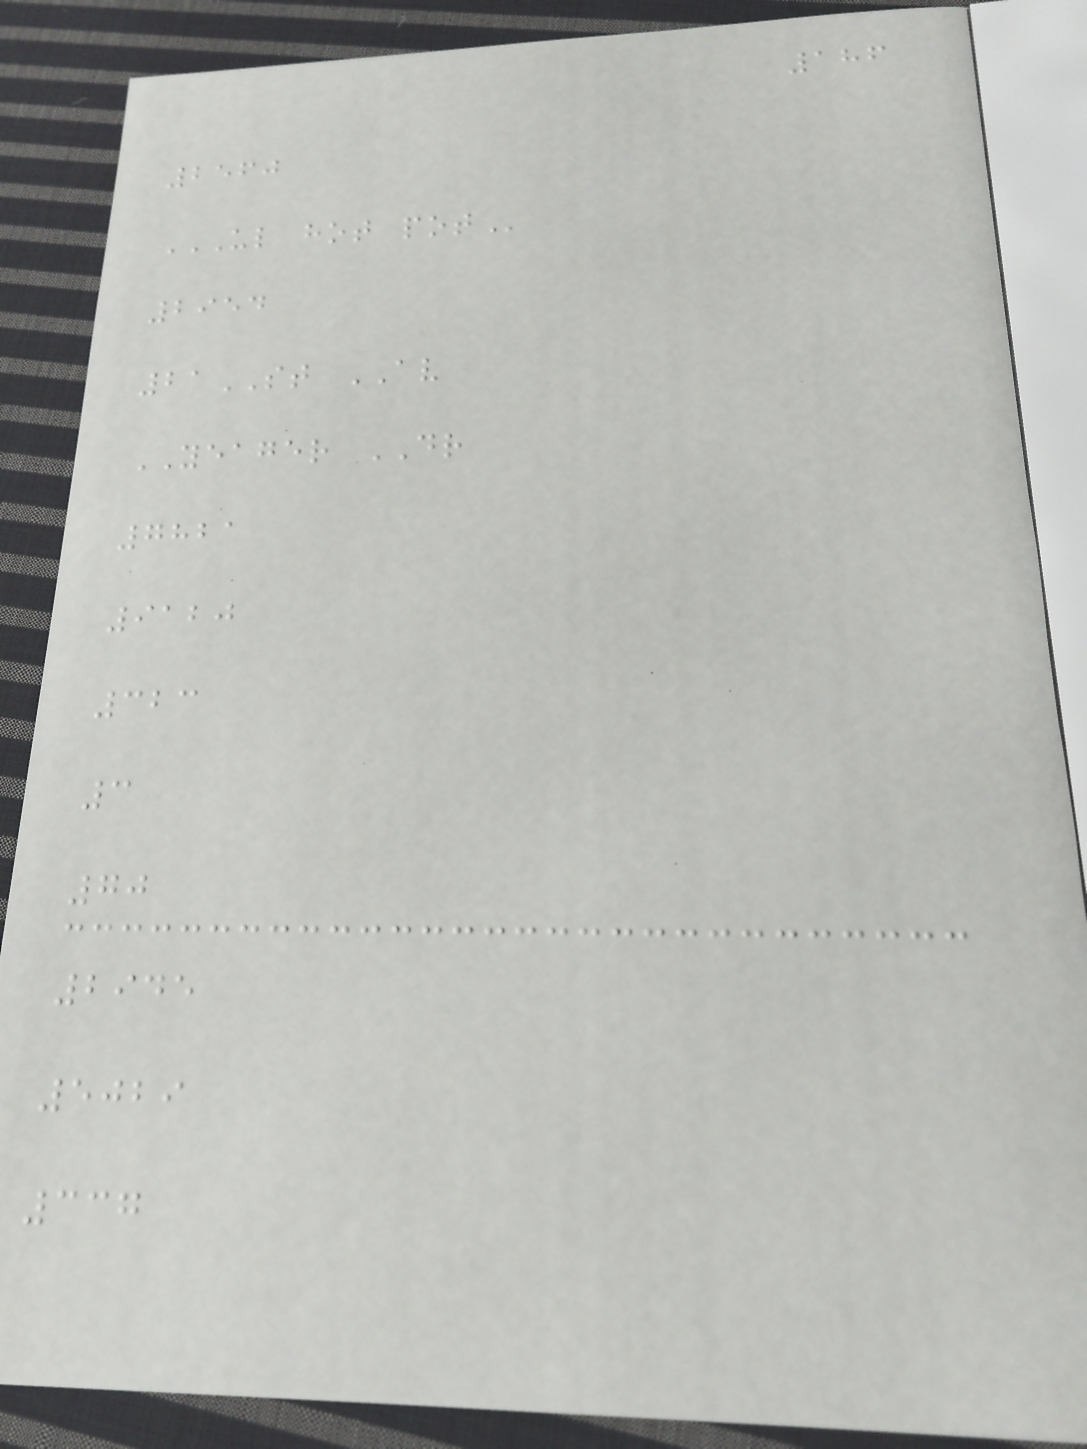186
2560
UL HOT POT
2954
21ST AV
YEAGER DR
7821
9120
323
3
70
2945
5029
337
